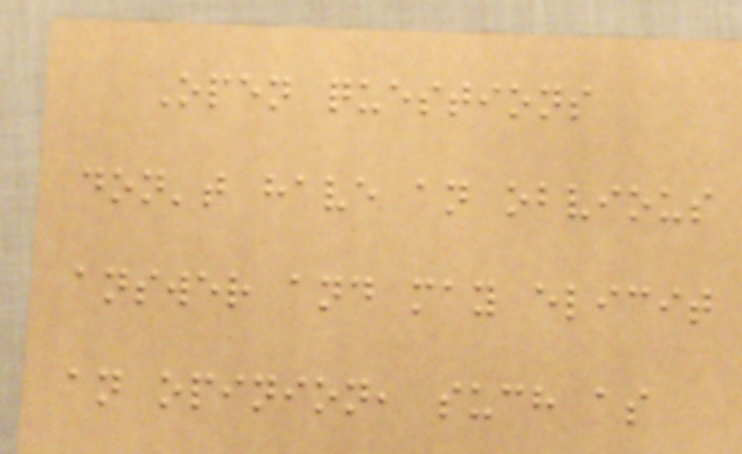Open questions
don't have an obvious
answer and may elicit
an opinion, such as
